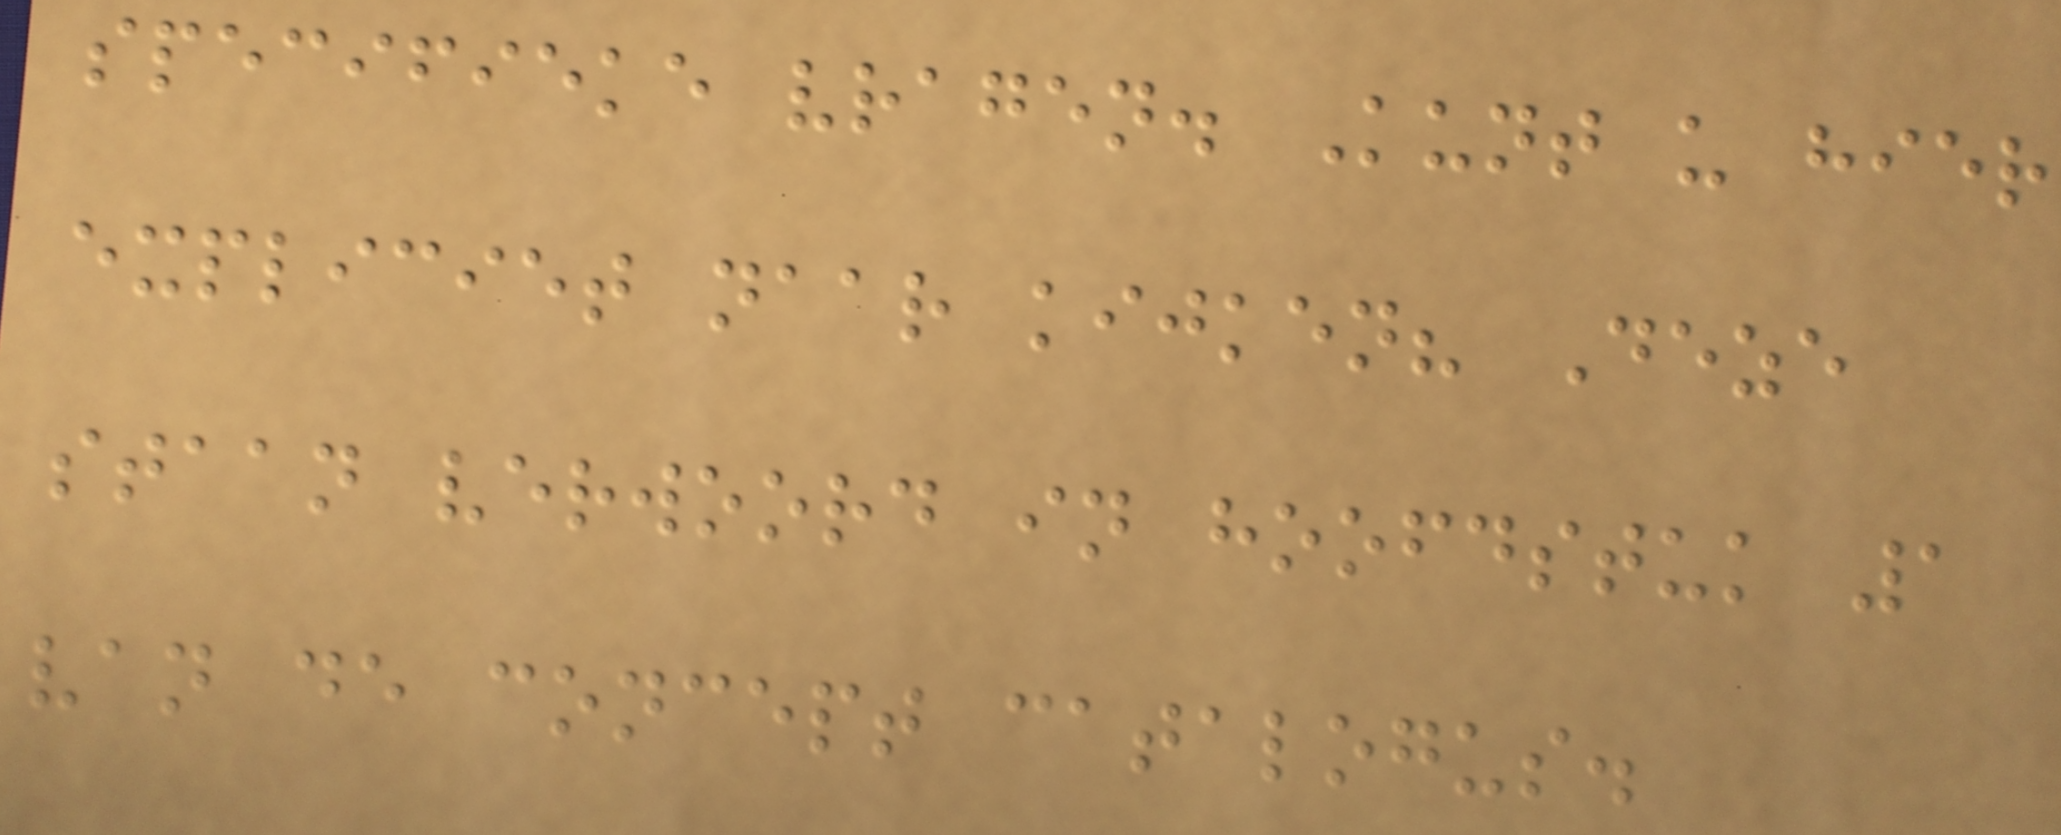specifieke vragen. Kunt u hier
expliciet naar kijken? Deze
staan verwoord in hoofdstuk 1
van de concept catalogus.
